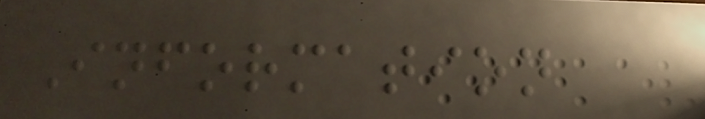Information
